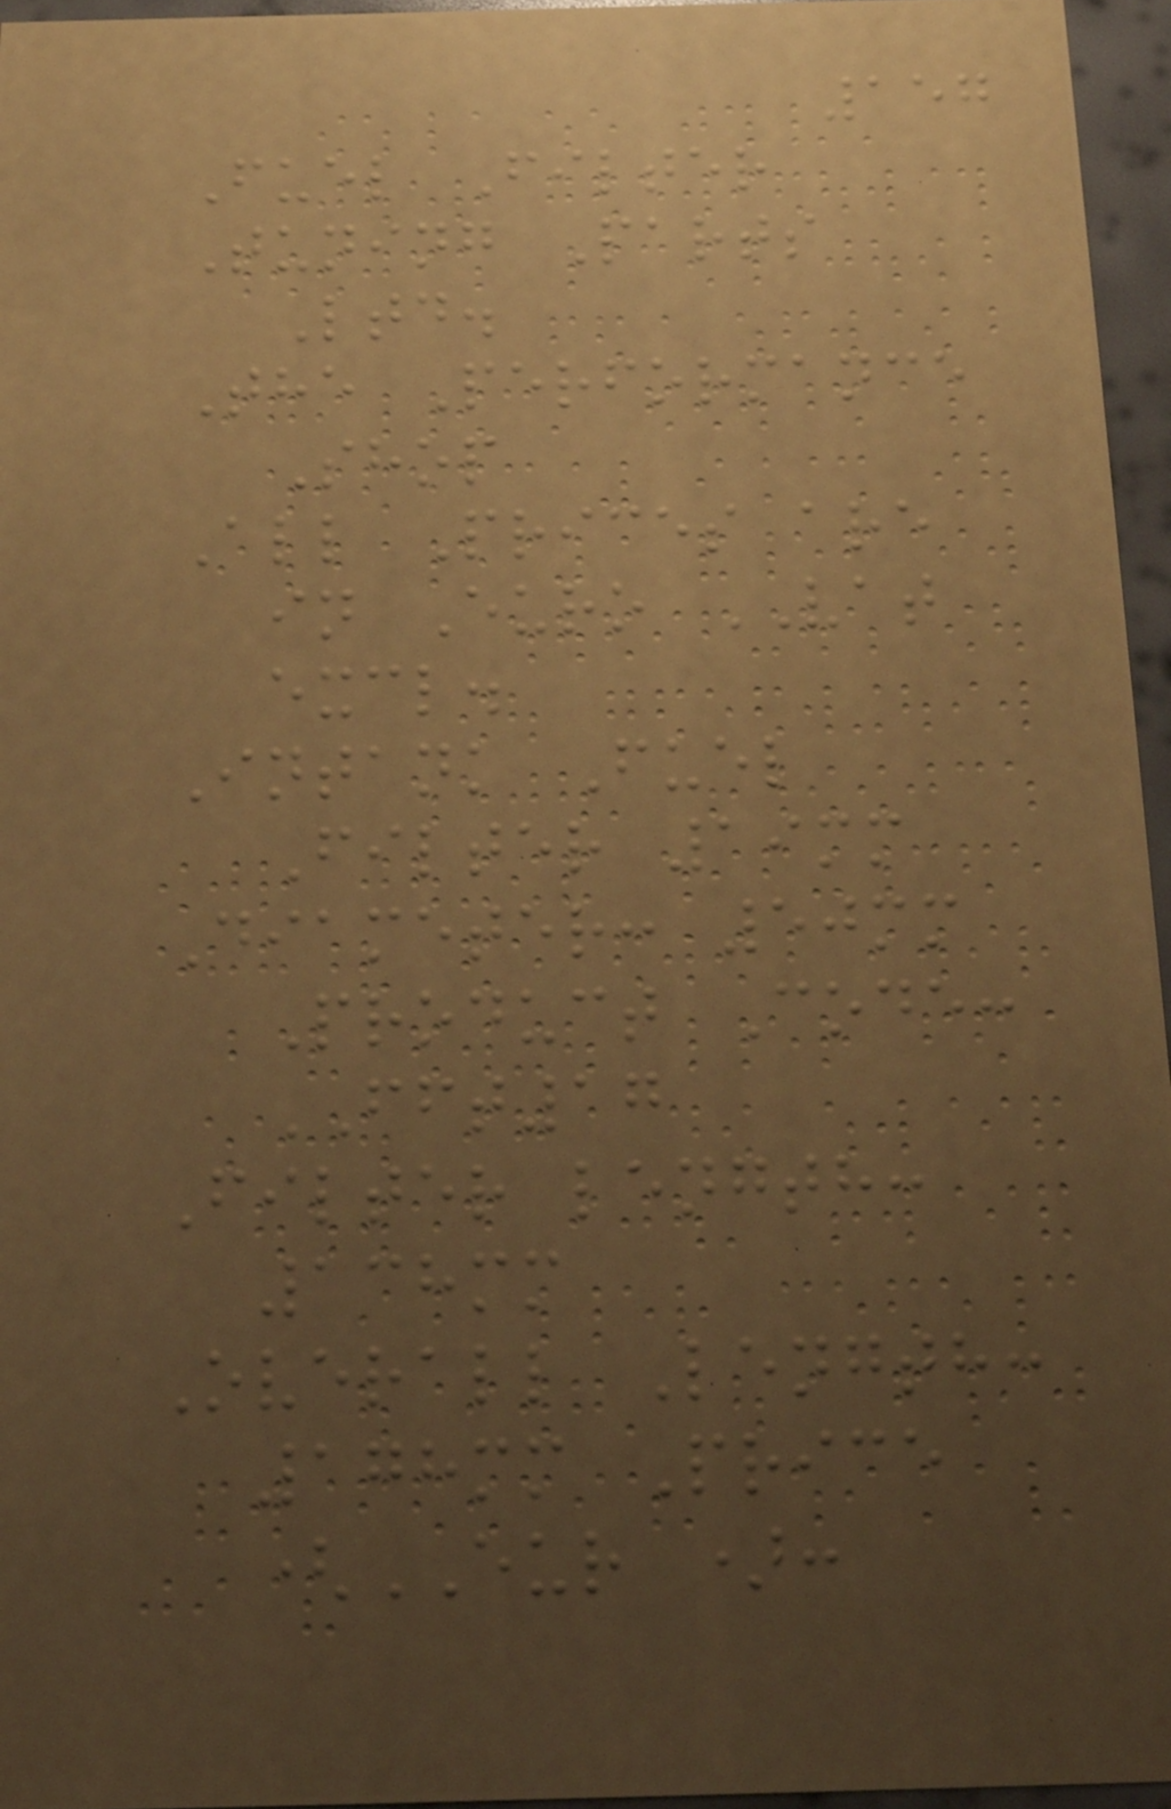157
Fuel Filter
Tuning Parts
Ltd.
The Performance
Shop
All Prices are
in Euro VAT
excl.
Intank Fuel
Filter 19mm
Diameter: 50mm
Product Code:
FFT17
Filter length:
138mm
Overall Length:
178mm Price
(EUR ):
